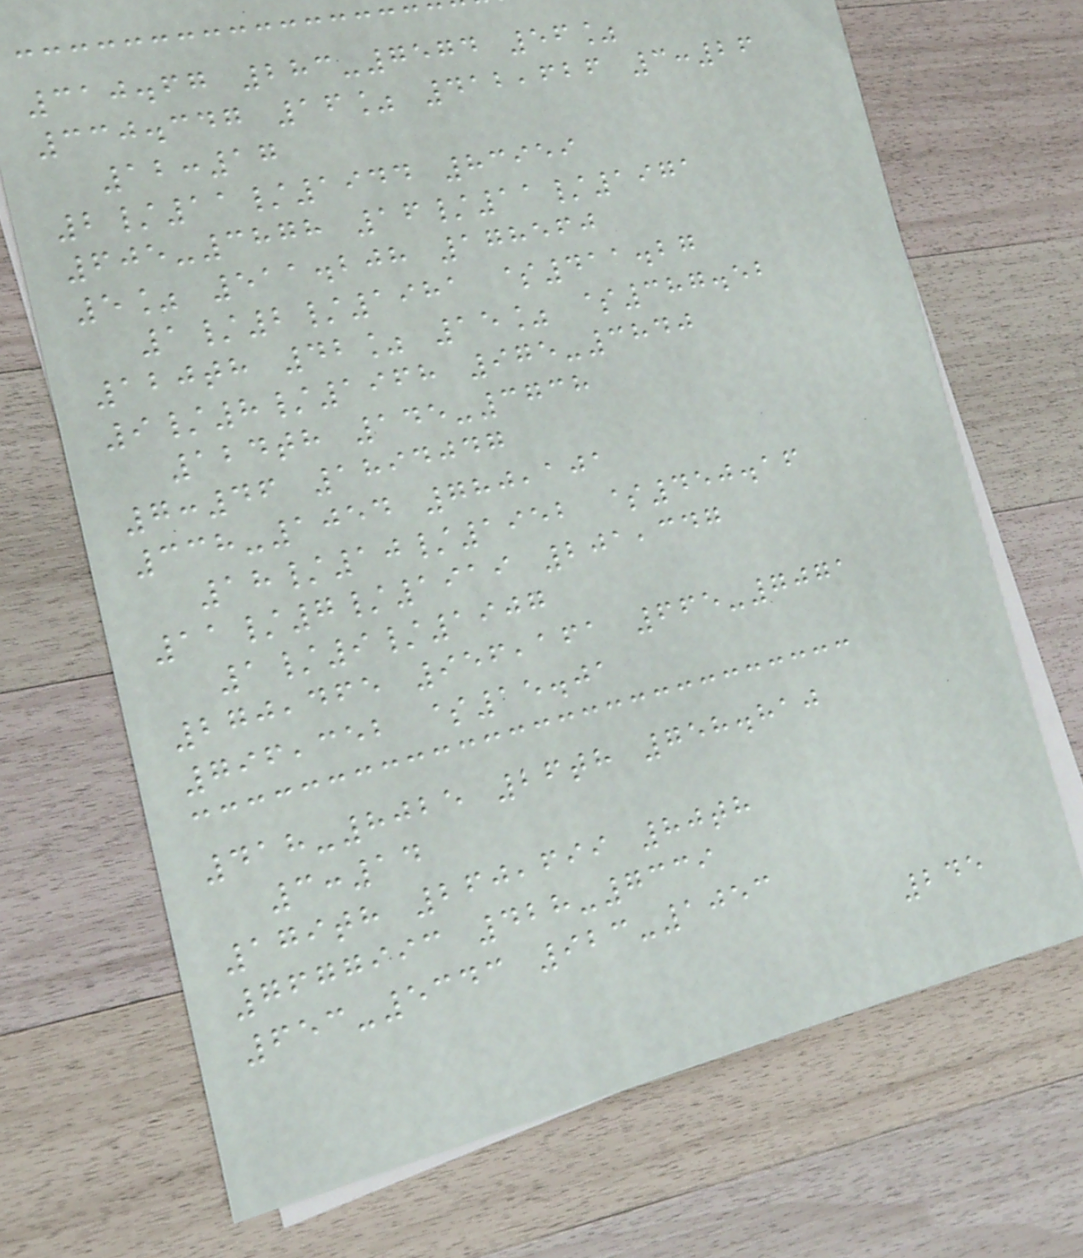310.67 283-7574 56%
330.347 16% 412,626 3:26
12:17
2/11/1944 83959
605-3878 16/11/1971
5% 511.208 178560
1/2/1981 $411.27
120th 42% 15% $387.52
9/8/1968 975-3840
124th 145-3738
7:46 1894047
338-1054 780,101
18/10/1952 $450.16
11/7/1919 201,347
1/9/1907
270,465 956,161 665-7071
796,352 $15.01
418-8025 26th 758.810
3:14
179th 260,699 80th
7677993 428-7339
653-5343 923-1053
245
